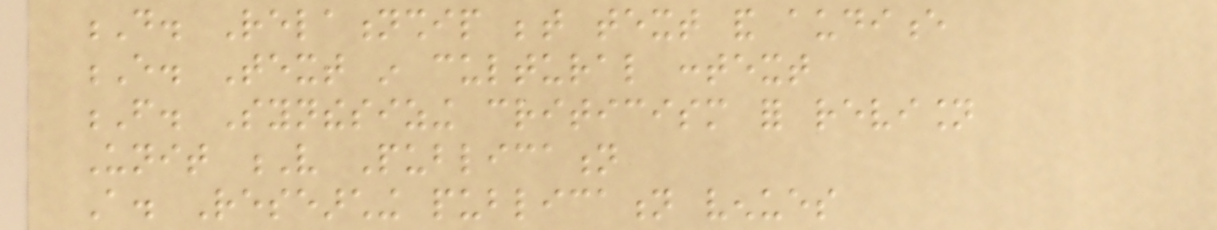D. Relationship between text and audience
E. Text in cultural context
F. Synthesizing criticism for revision
Unit V Publication
A. Researching publication venues
